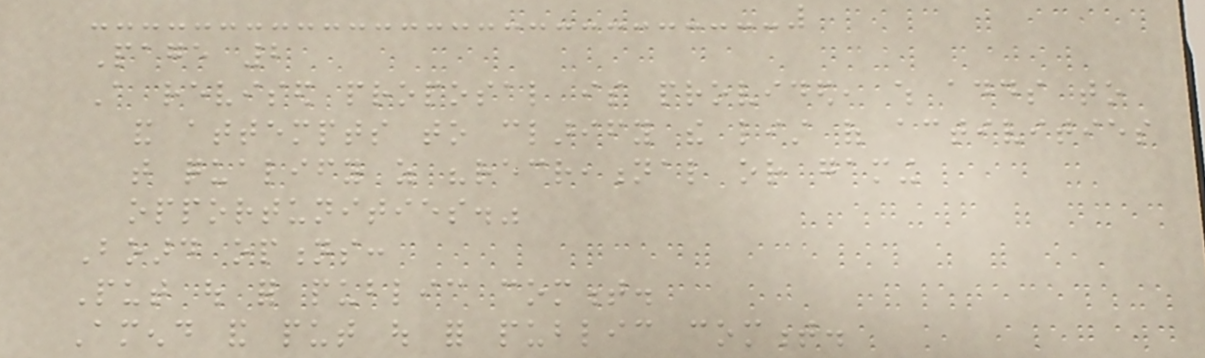Page 2
A revised proposal is provided, which adds to
and attempts to clarify the list of activities
that qualify as "recreational or gaming
opportunities."
Board options:
Put out for public comment.
Amend and put out for public comment.
